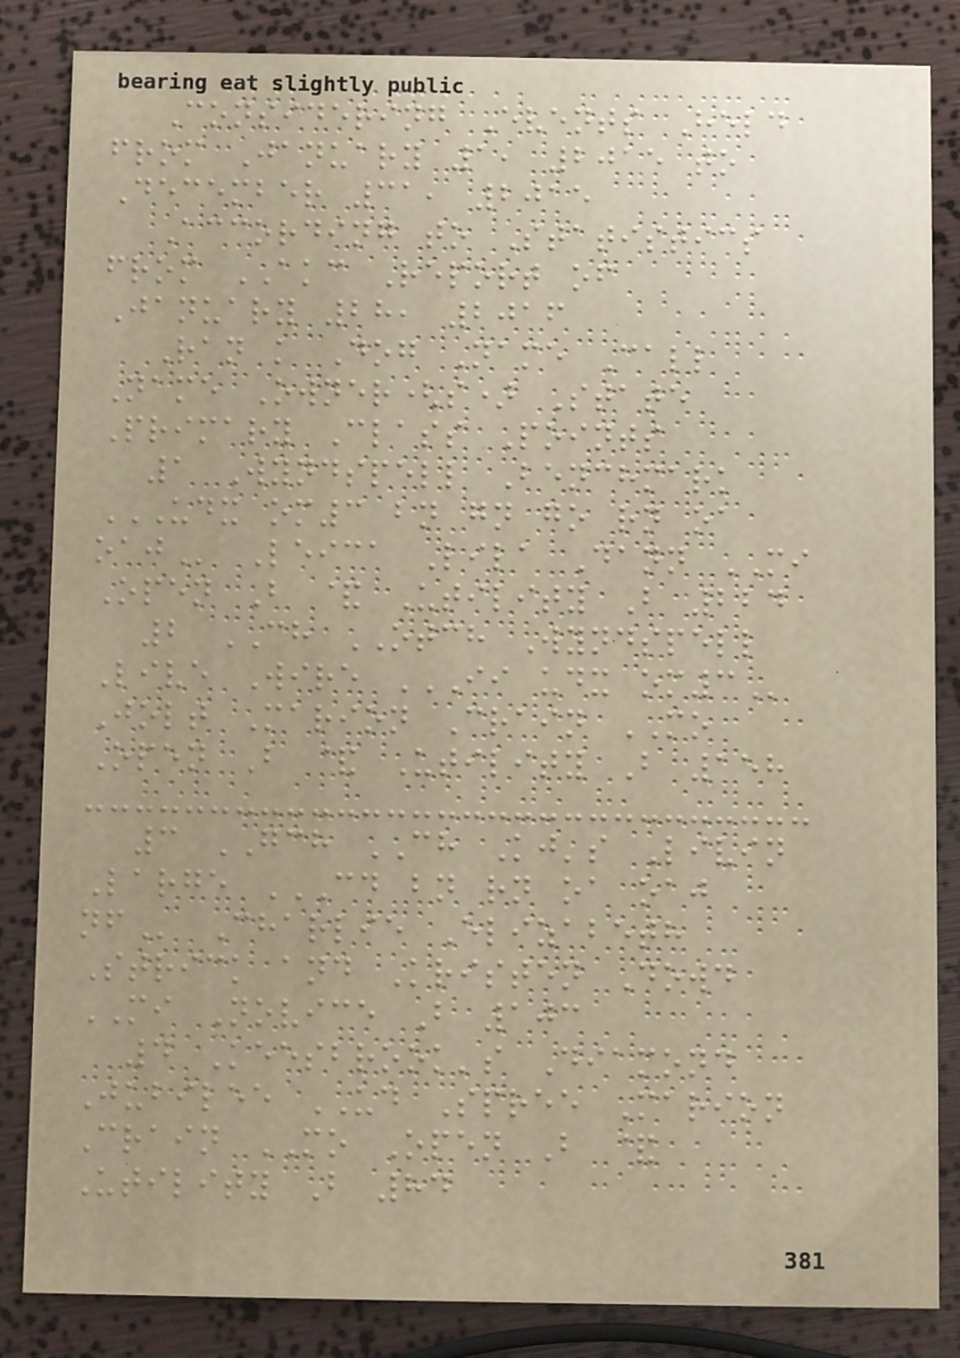Considering Events Held
from January 1, 2015 to
December 31, 2015
According to Statistics
from AKC Report of
January 28, 2016
Ran k Dog Name Call
Name Owner(s) State
Primary Class Points
1 Wyndspell Benchmark
UDX OM3 BN GN GO RN OA
OAJ Leica Lila Dann MI
Open B & Utility B 224
2 CH OTCH Wyndspell
Live Wire II UDX OM3
Jolt Marion Crain MO
Open B & Utility B 158
3 GCH CH Kj's Livin
Large CD BN RN OA OAJ
NF Charlie Elizabeth
Strick and Kristen Dowd
MI Novice B 103
4 Keesbrook's Diamond
Jubilee UD Spree Marion
Crain MO Open B &
Utility B 84
